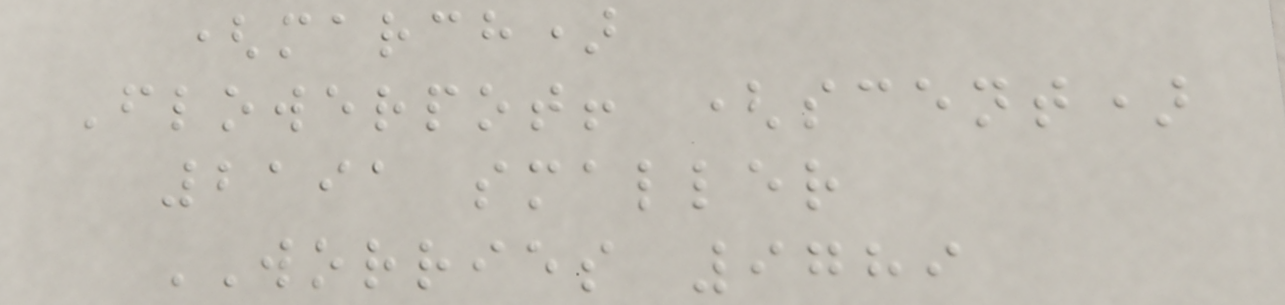(march)
Flowerpot! (scent)
2191 smaller
WORRIES 9789
